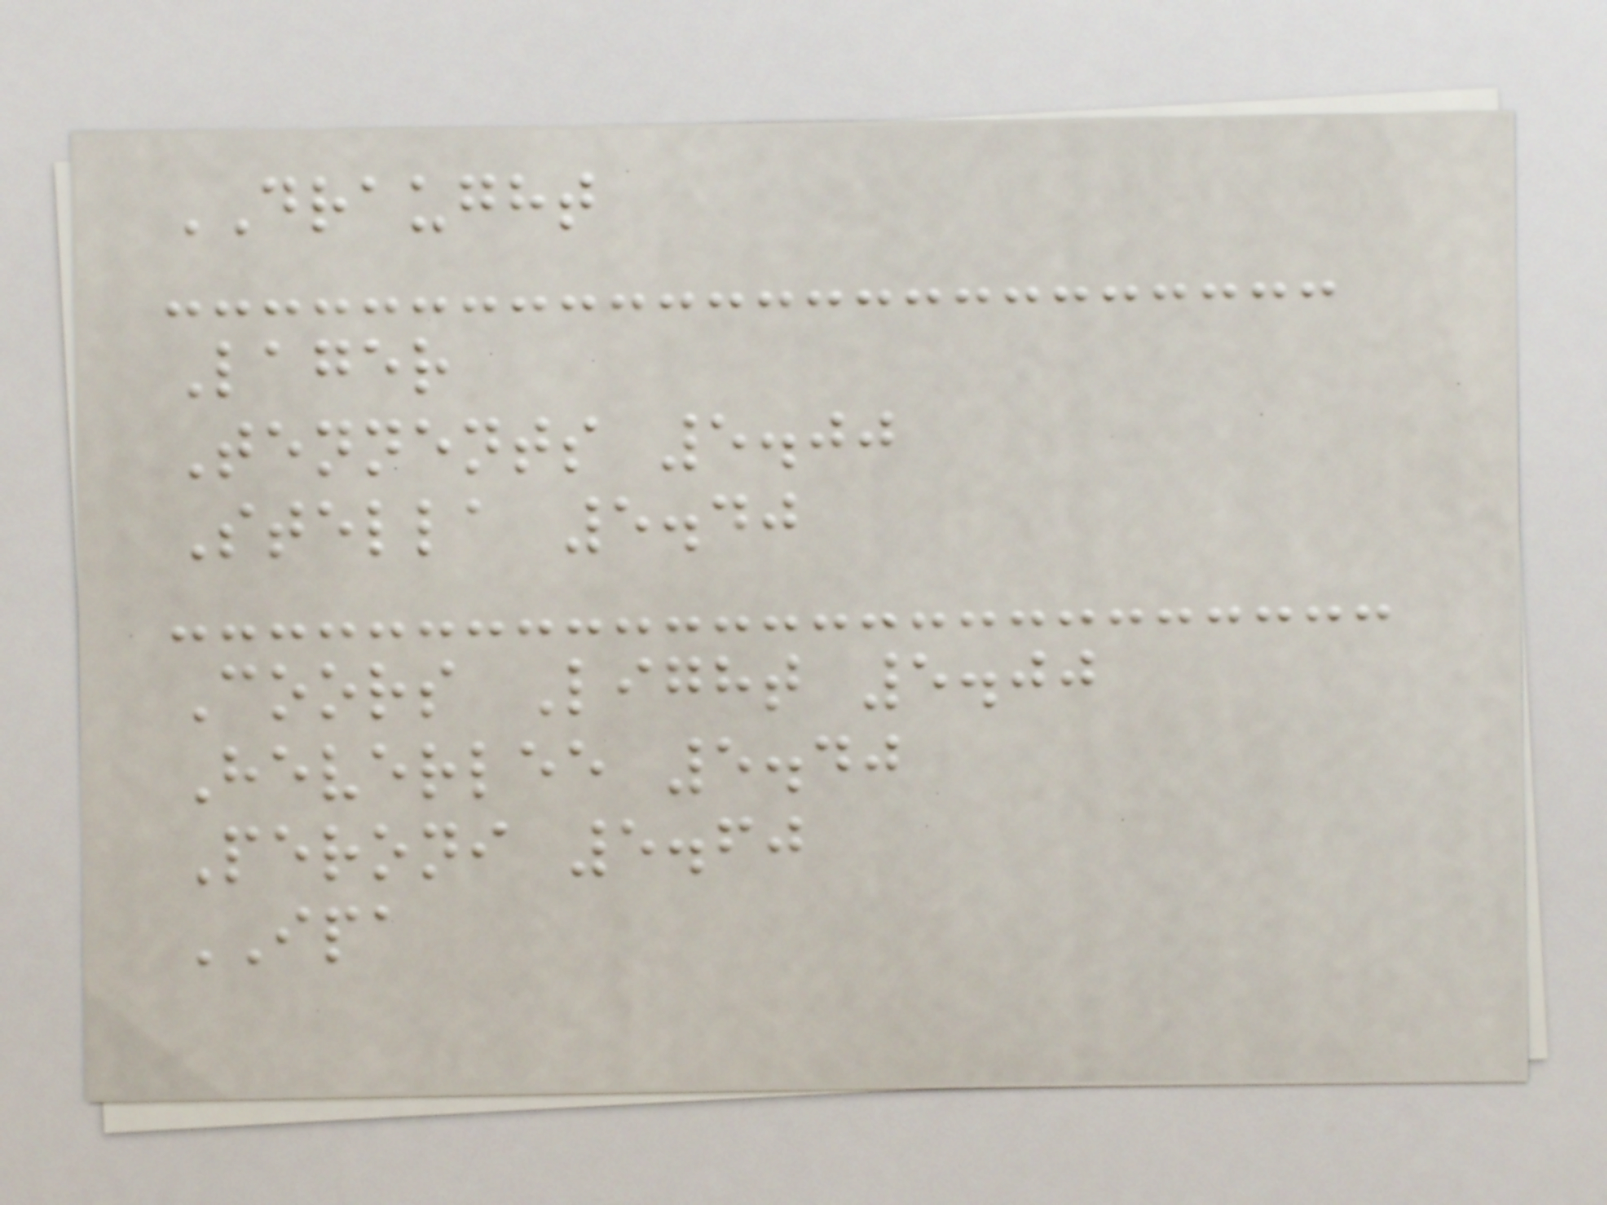DRAUGHT
Lager
Tennents 5.00
Stella 5.40
Coors Light 5.00
Heverlee 5.40
Peroni 5.60
IPA
